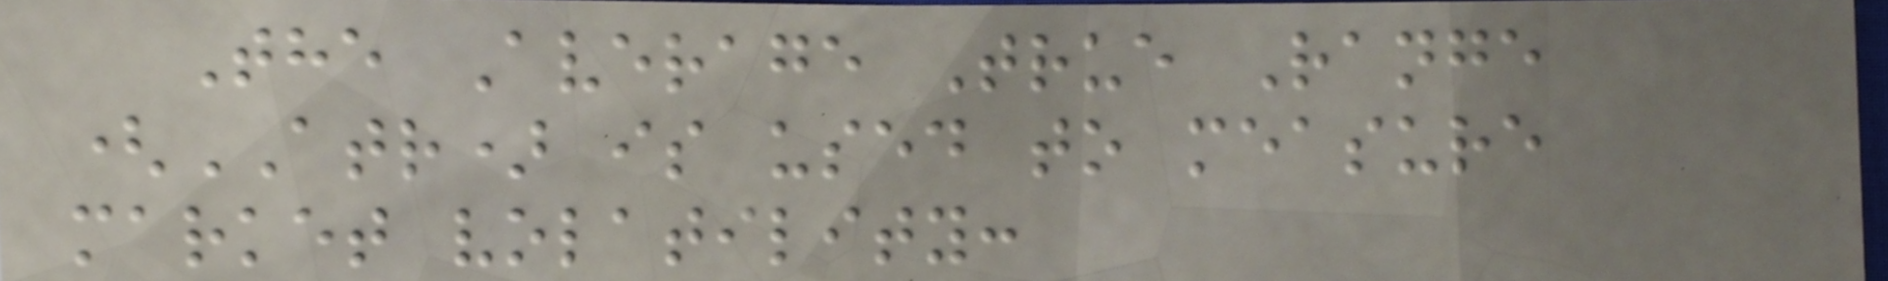The Average True Range
(ATR) is used to measure
market volatility:
